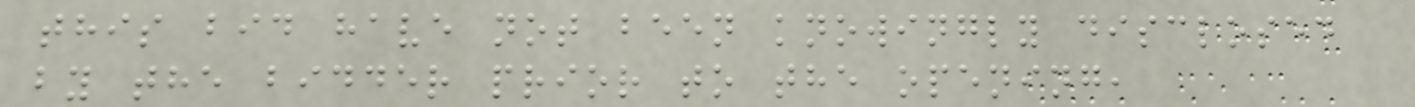this bid have not been knowingly disclosed
by the bidder prior to the opening,
